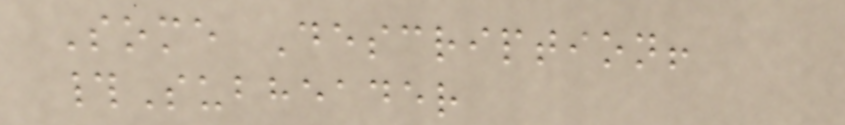Some Description!
#Subheader
